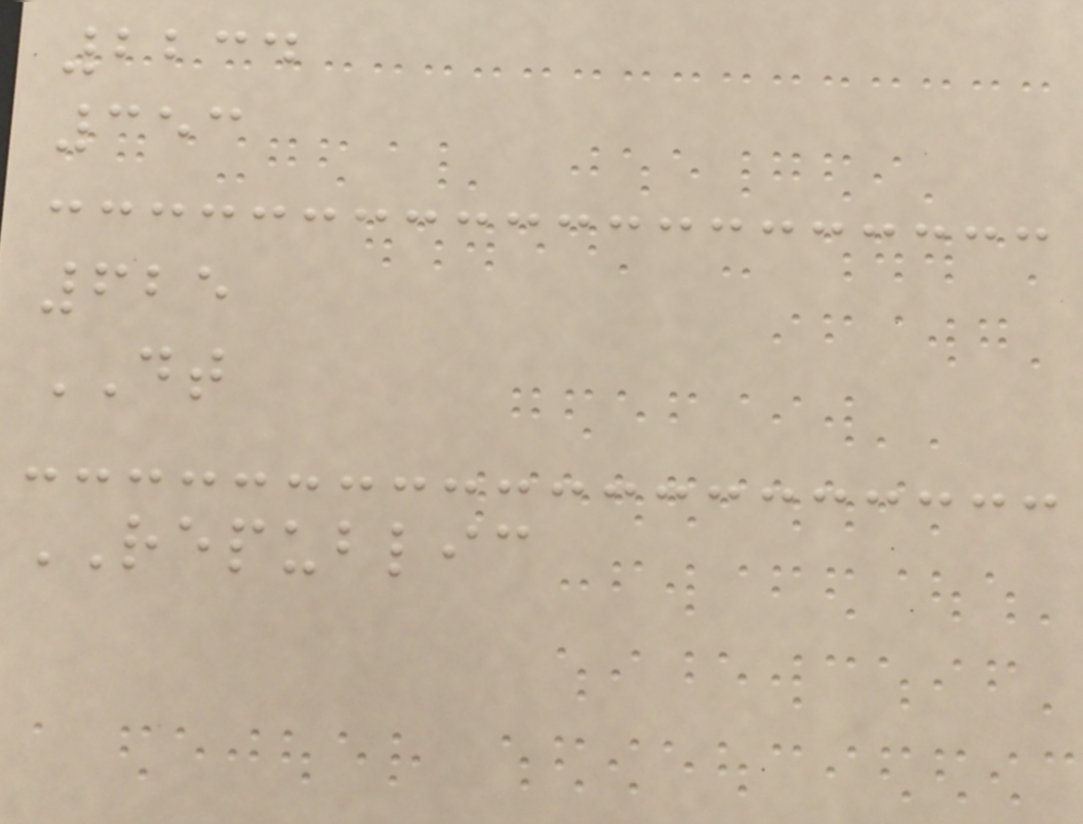2234
353
625
DT
REPUBLIC
